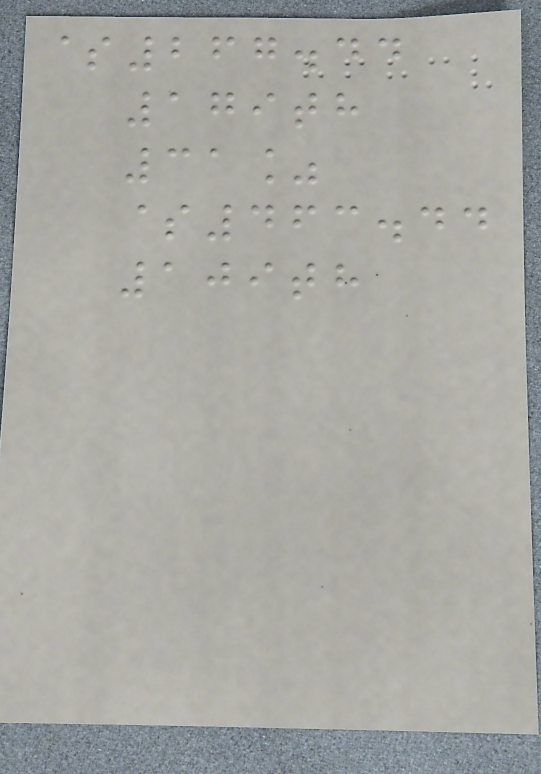$267.44
179th
31%
$463.44
109th
